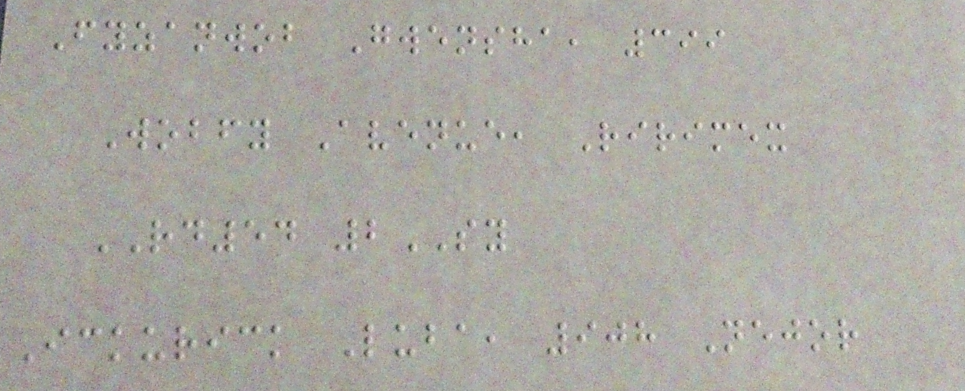Fyzanwob Gwensha, 399
Wobfy Avenue, Ririmex
RD54 2SY
Ickurick Luba, 908 Nejor
